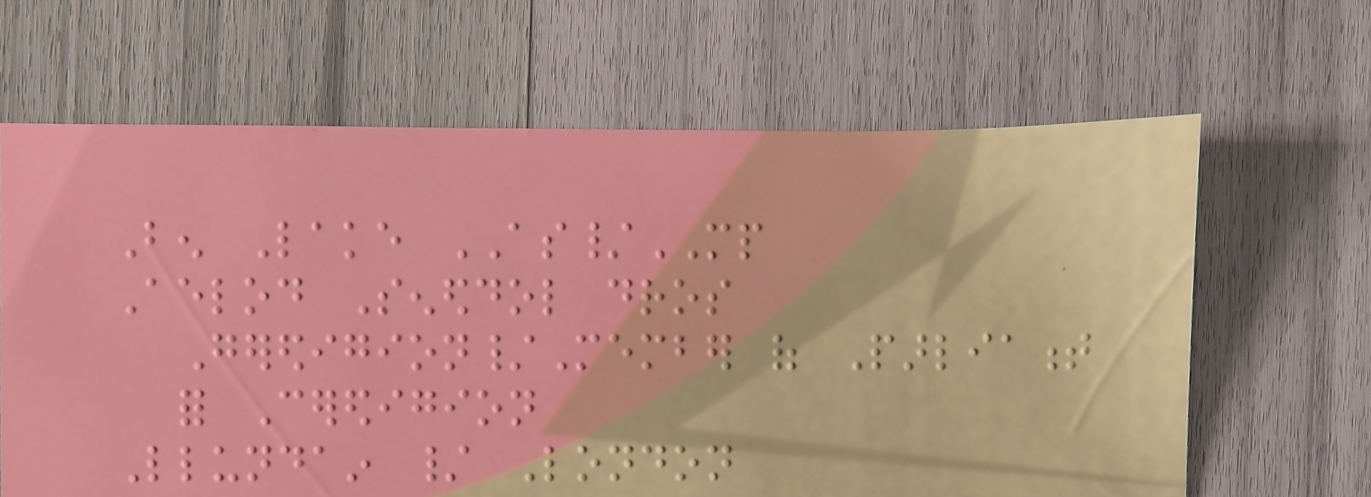Ben Lake AS/MP
Aelod Seneddol dros
Geredigion/Member of Parliament
for Ceredigion
Llundain / London
